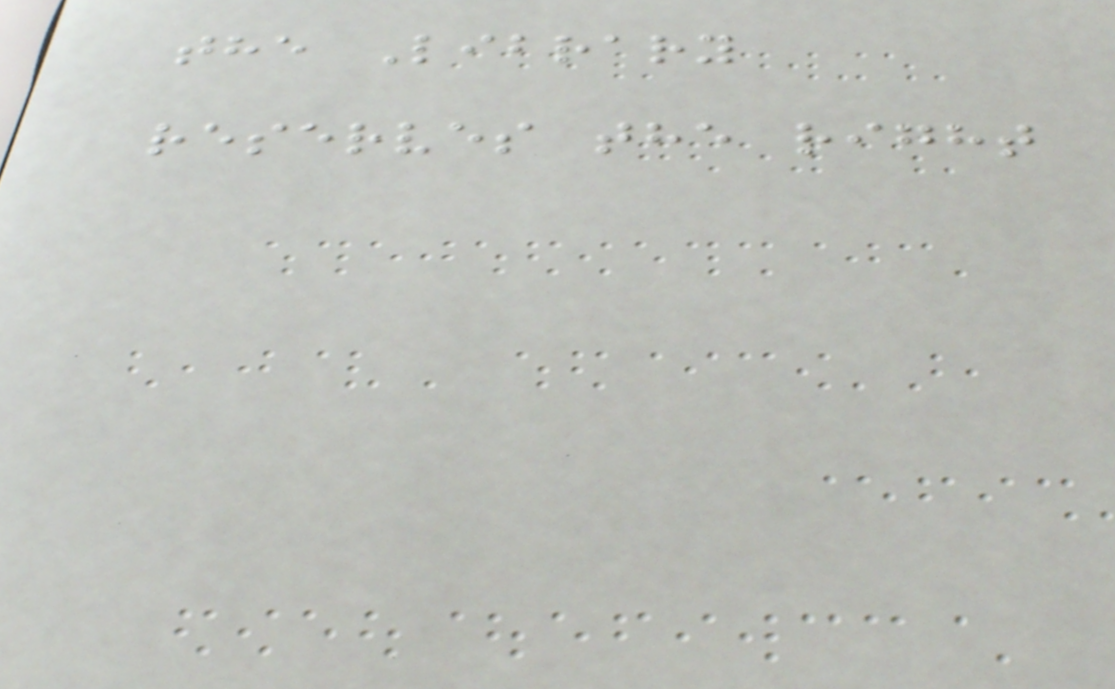the Library
reserves the right
